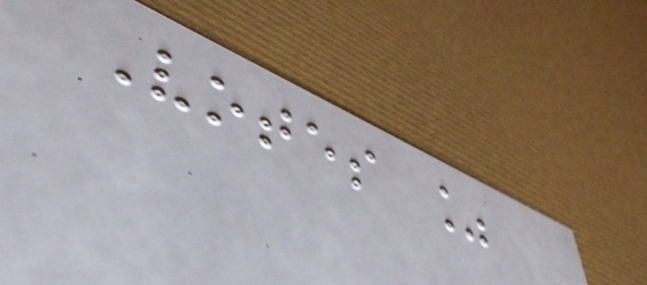Votes %
